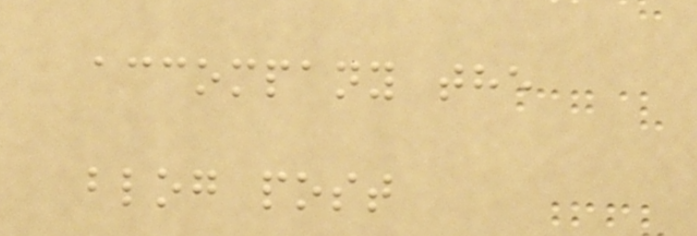accompany the
blog post
